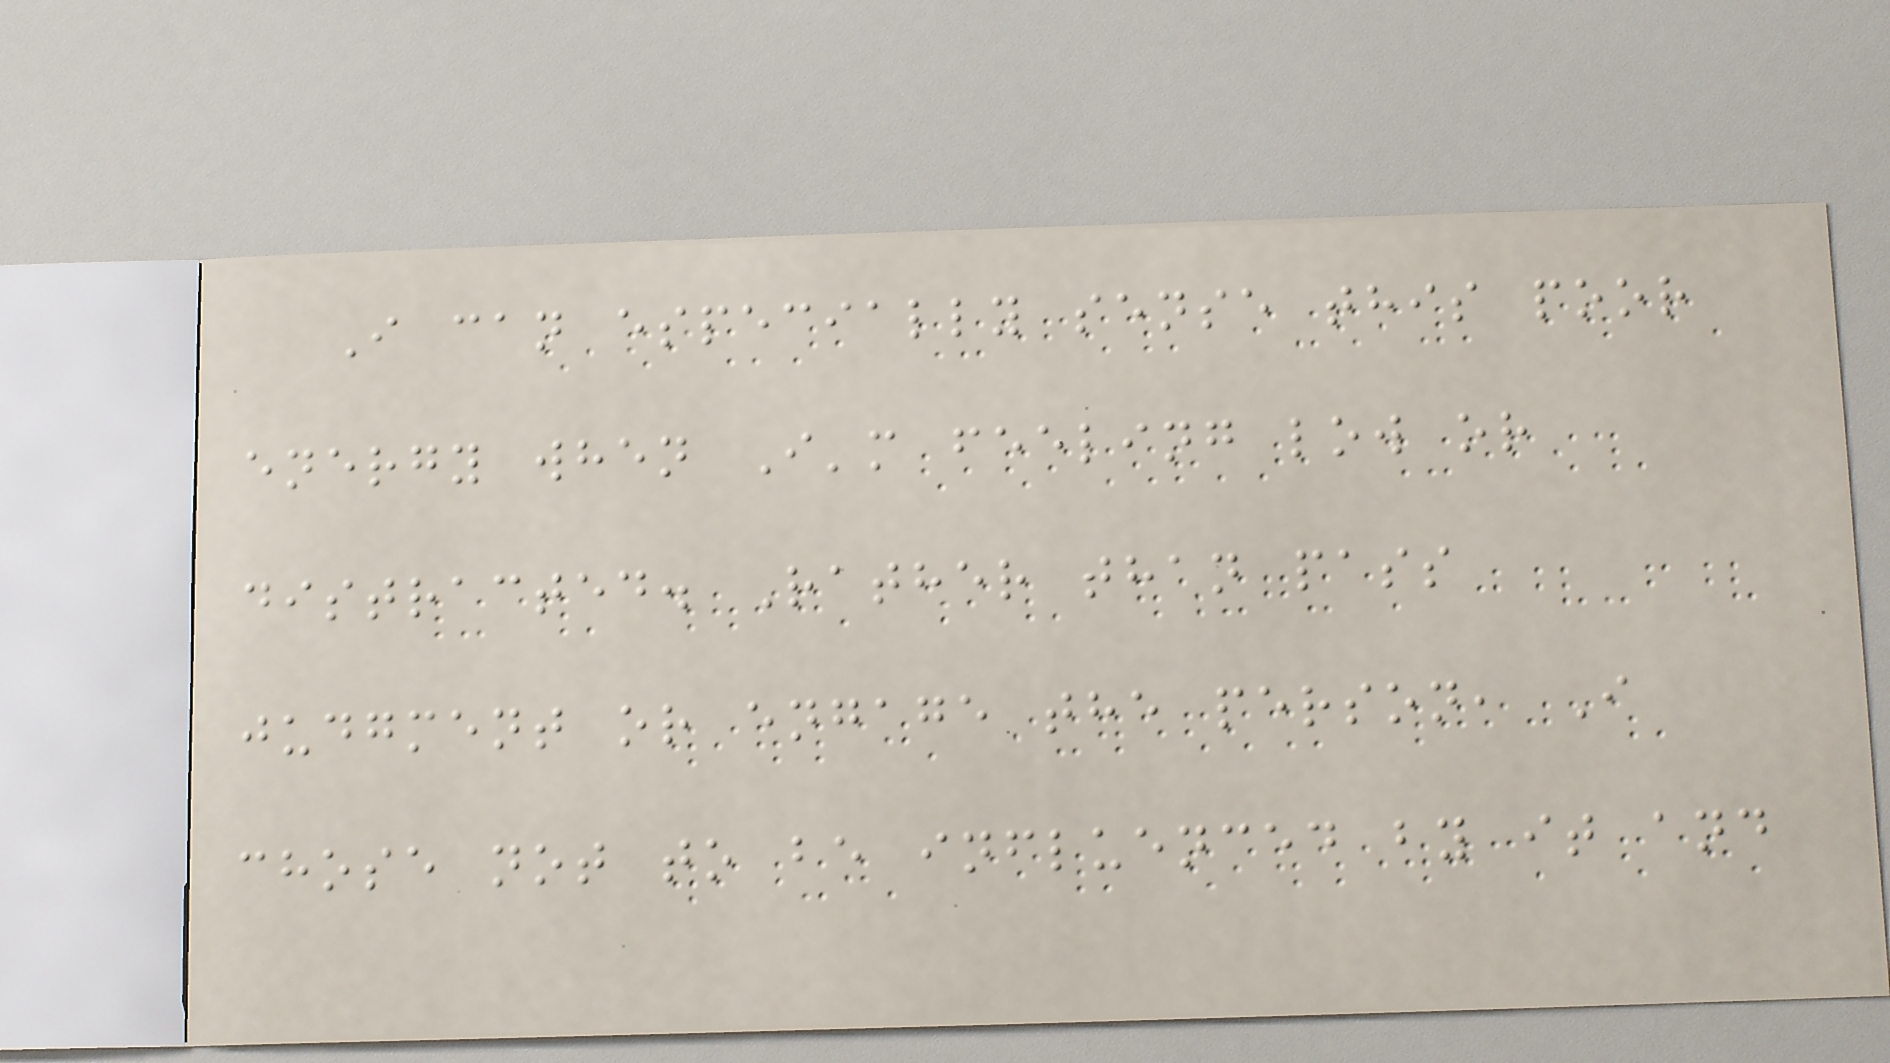I can especially sense this poor
energy when I'm feeling low or
distracted. Rather than pass
judgment or engage the person, I
chose not to be influenced by it and
